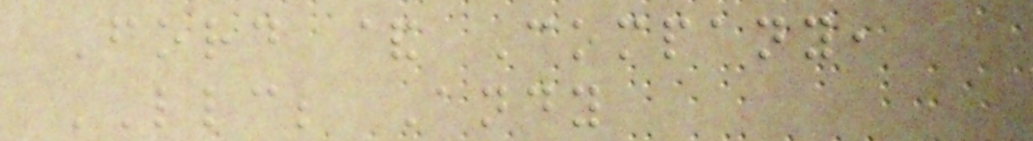Ford & Company,
LLC; Andy
